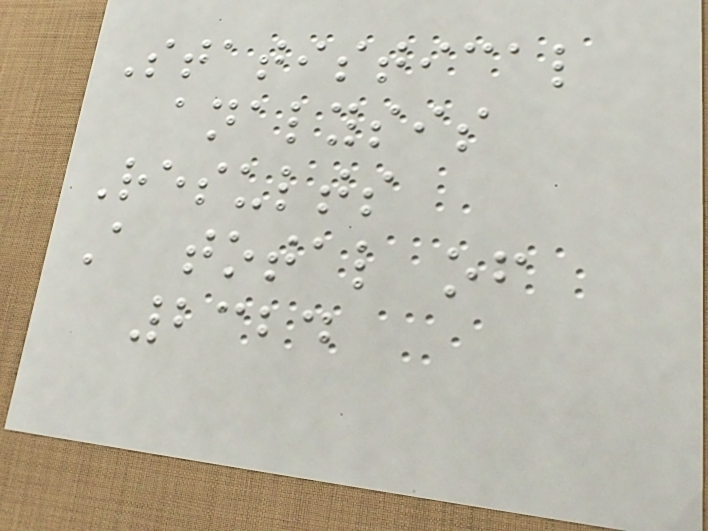Statistical
analysis
Results
A total of
2324
